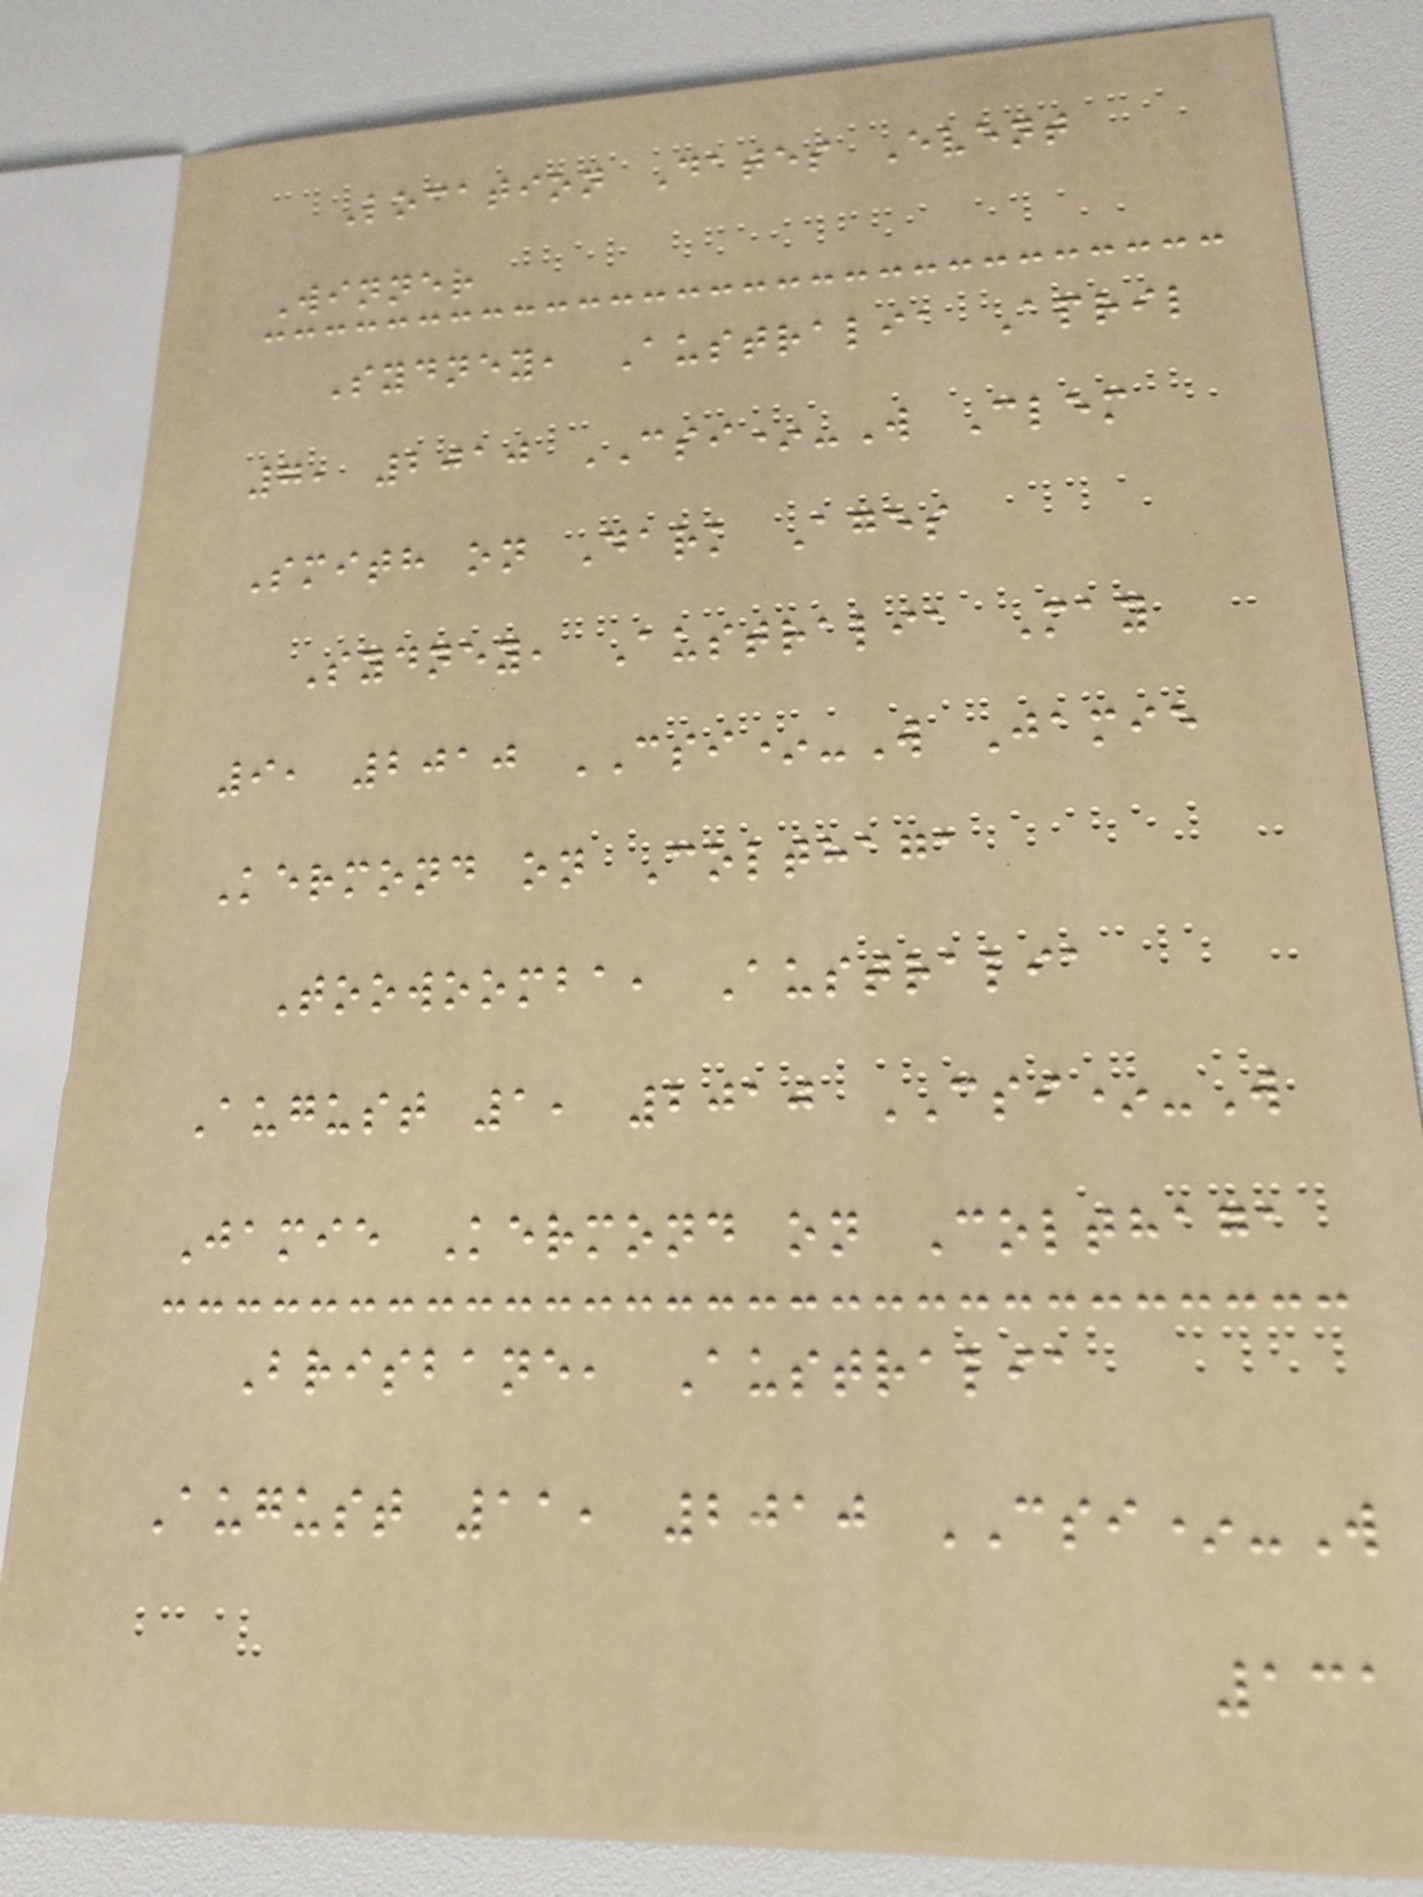Location Dates Event
Winner
Sydney, Australia April
7, 2010 CSI*-W Clem
Smith on Dark Ages
Sydney, Australia May
9, 2010 CSI*-W Jamie
Kermond on Colthaga
Toowoomba, Australia
August 1, 2010 CSI*-W
Jamie Kermond on Colthaga
Brisbane, Australia
August 11, 2010 CSI*-W
131
